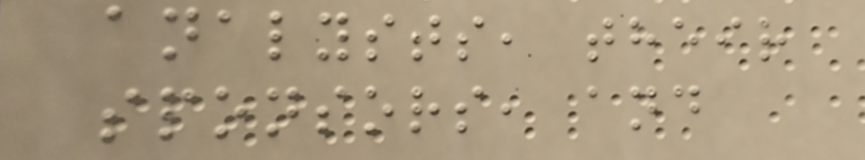analysts, their
sponsors, and
